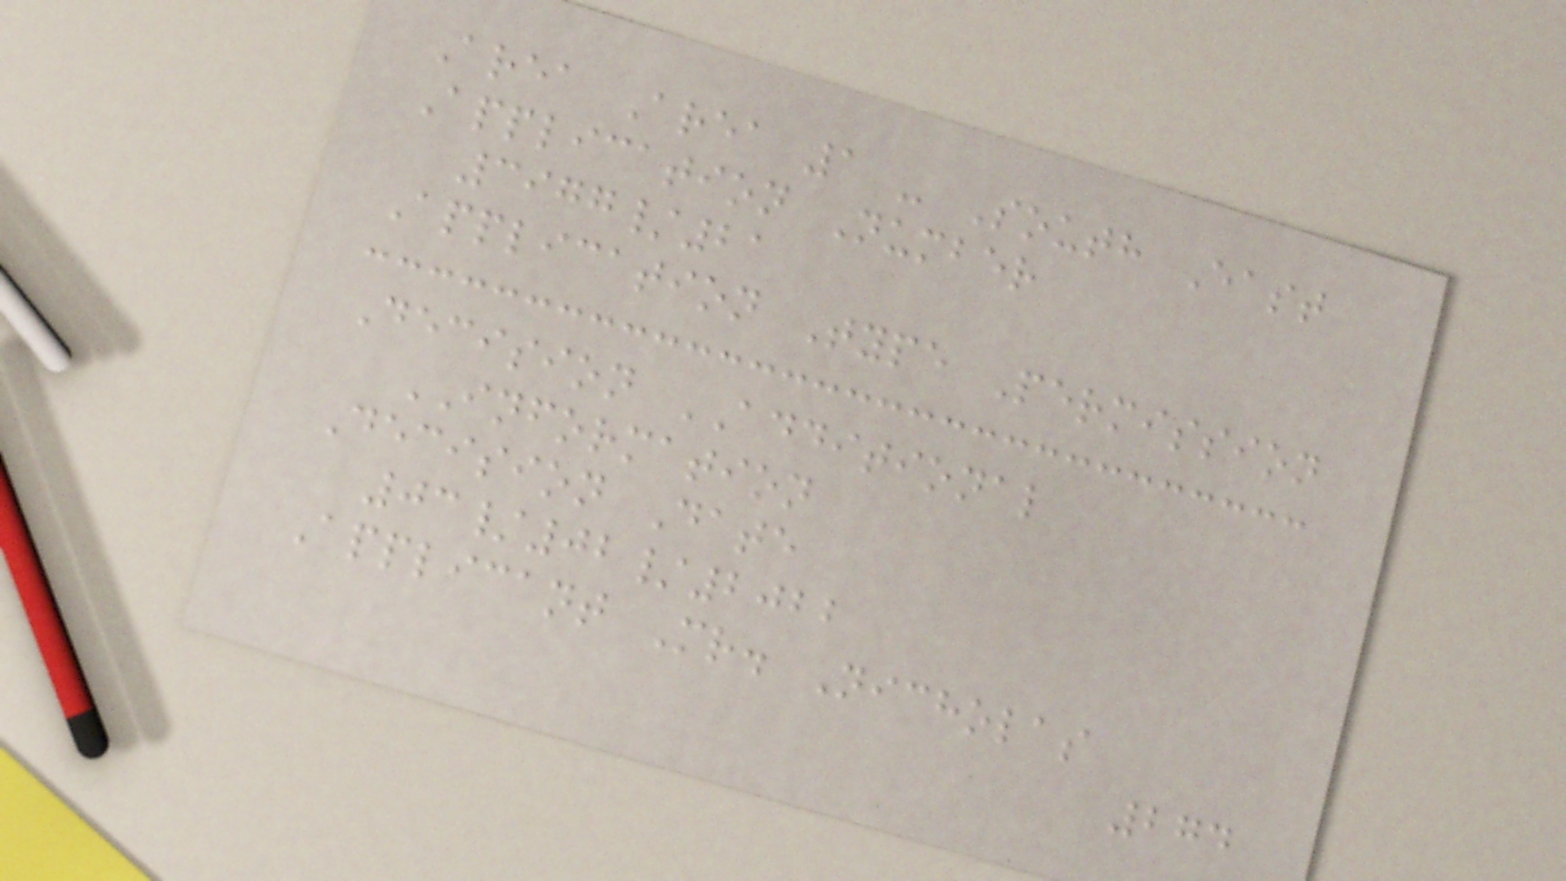Area Area 1 - South East
Application Number
3977/21
Application Type Permission
Decision ADDITIONAL
INFORMATION
Decision Date
03/02/2022
Applicant Mr. Nicholas
274
